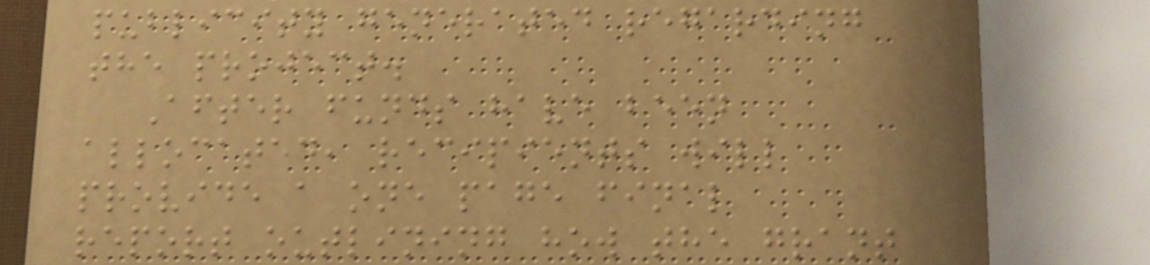publicity generated regarding
the project.
After funds have been
allocated, recipients will
provide a one page final
report outlining how the grant
